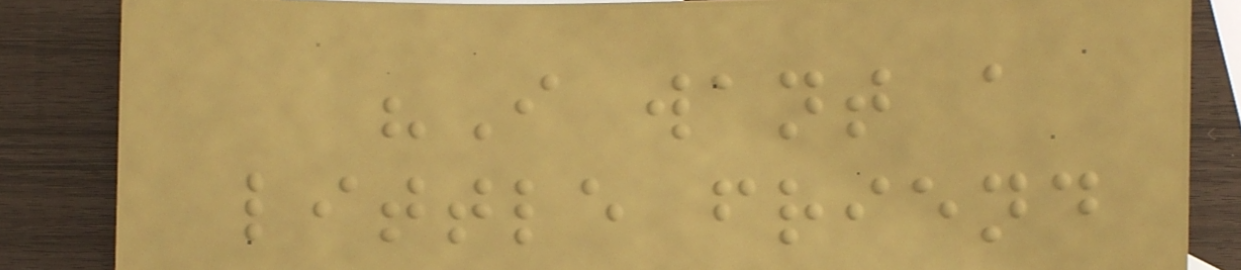"I want a
little friend
